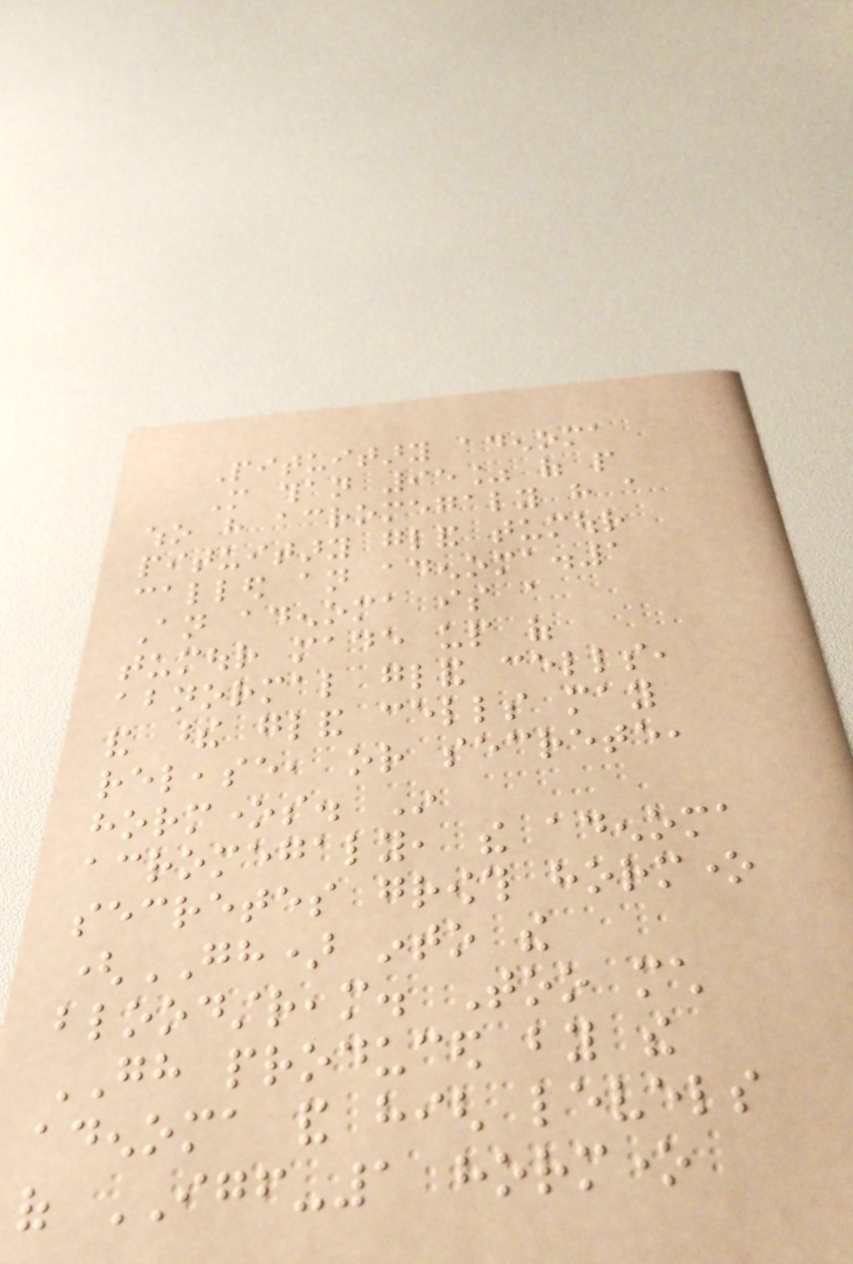Pituitary adenoma
More than 95% of people
who have acromegaly have a
pituitary gland tumour
called an adenoma.1
An adenoma is a
tumour made up of
abnormal gland cells,
and these gland cells may
release, or secrete,
hormones. In
acromegaly, the adenoma
secretes growth hormone
(GH) into the
bloodstream. Too much
GH produced by the
adenoma and high levels
of IGF-1 hormone
